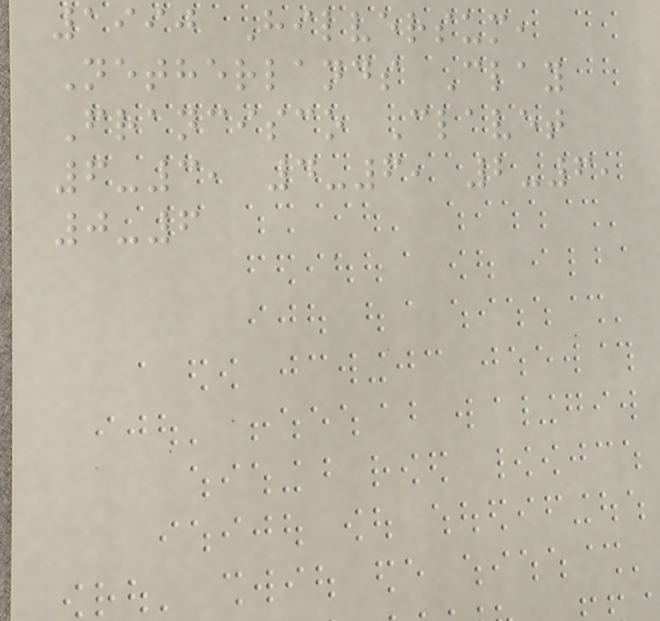1990 Hilversum,
Netherlands Clay
Francisco Clavet
6-3, 4-6, 2-6,
0-6
